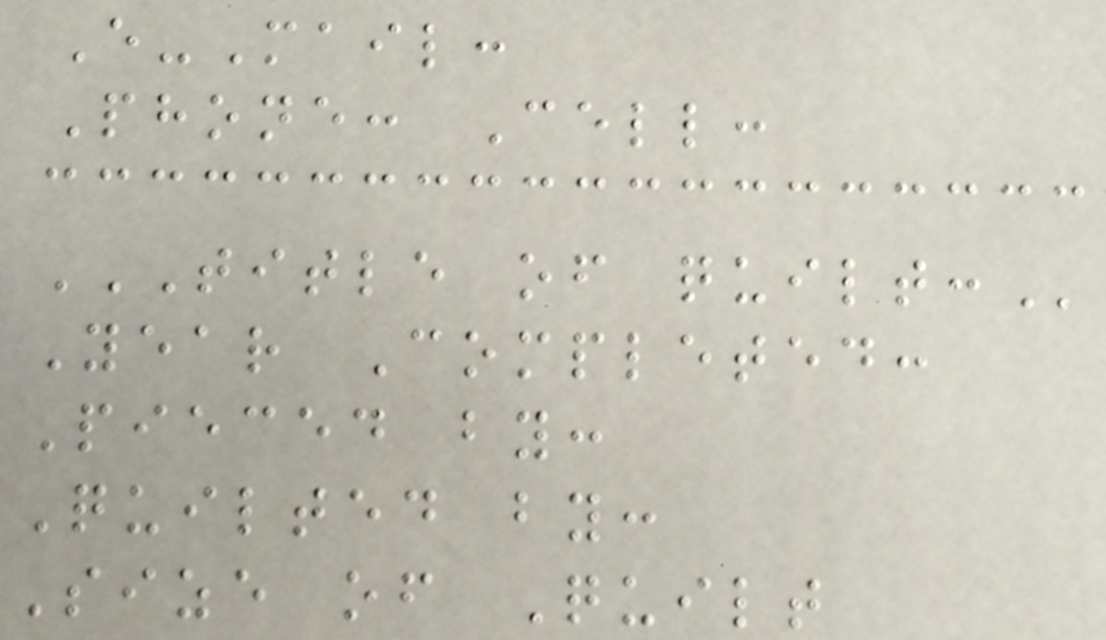E-Mail:
Phone: Cell:
TITLE OF QUILT:
Year Completed:
Pieced by:
Quilted by:
Size of Quilt
